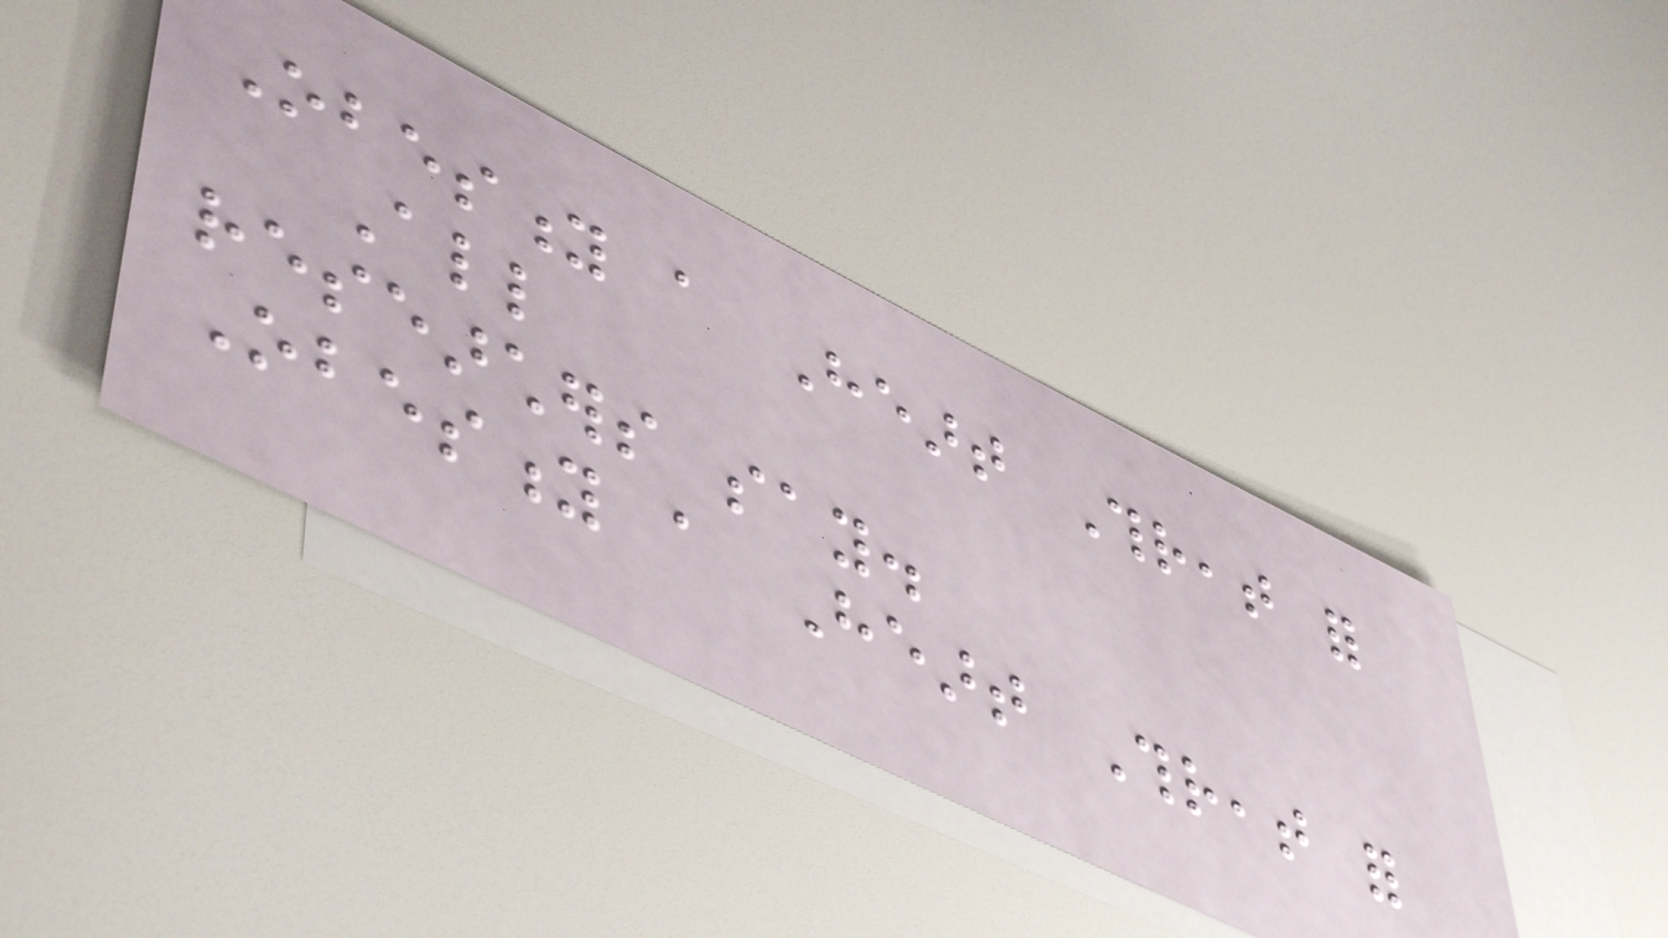Obesity a Heart Threat for
All
researchers say.
Obesity a Heart Threat for
